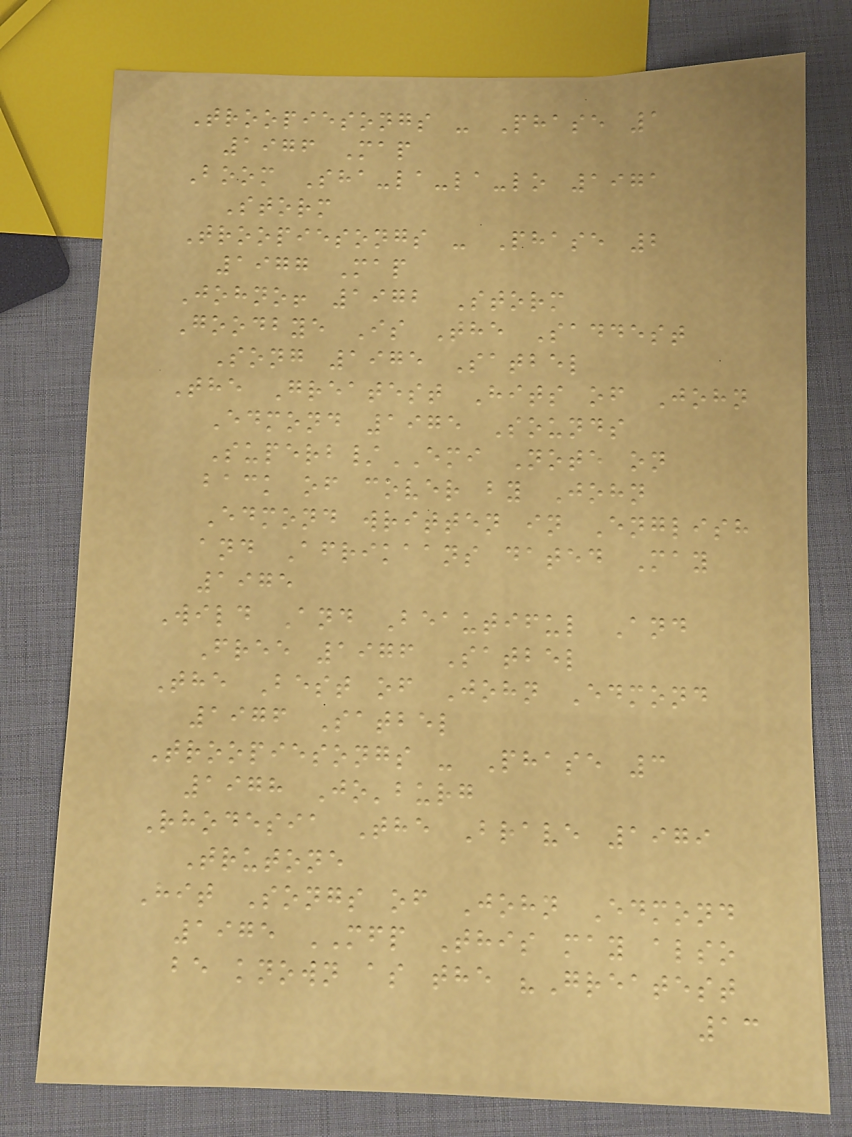Troopiesongs - Phase 1
1976 Map
Boom Sha-la-la-lo 1971
Storm
Troopiesongs - Phase 2
1977 Map
Johno! 1972 Storm
Goodbye Is The Saddest
Song 1975 Satbel
The Greatest Hits of John
Edmond 1975 Sounds
Superb/EMI Note on
back of cover by John
Edmond written in English
and Afrikaans dated May
1975
Wild And Beautiful And
Free 1976 Satbel
The Best of John Edmond
1976 Satbel
Troopiesongs - Phase 3
1978 Jo'burg
Rhodesia The Brave 1979
Trutone
Hit Songs of John Edmond
1975 MFP This may also
be known as the "Greatest
13
